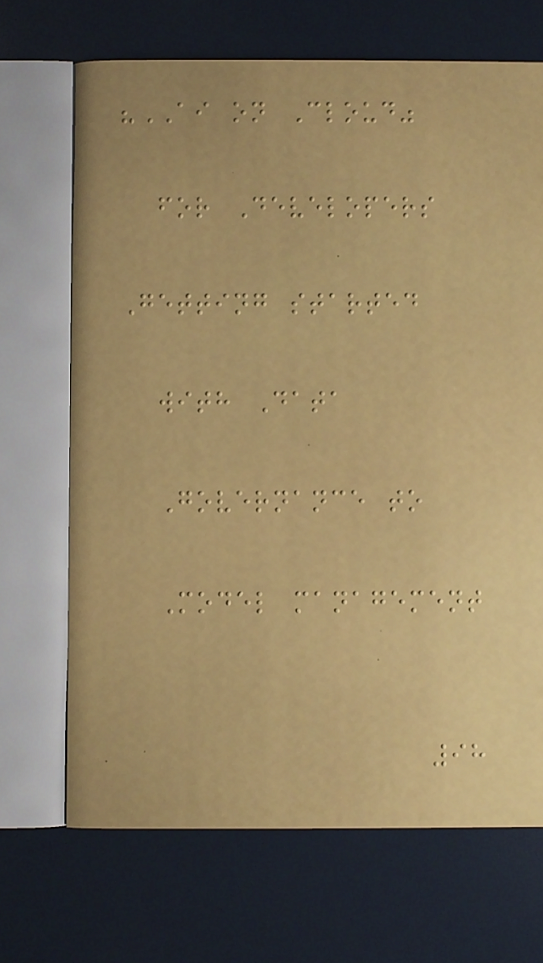"AI on Cloud"
for Developers
Getting started
with Data
Governance to
Model management
98
